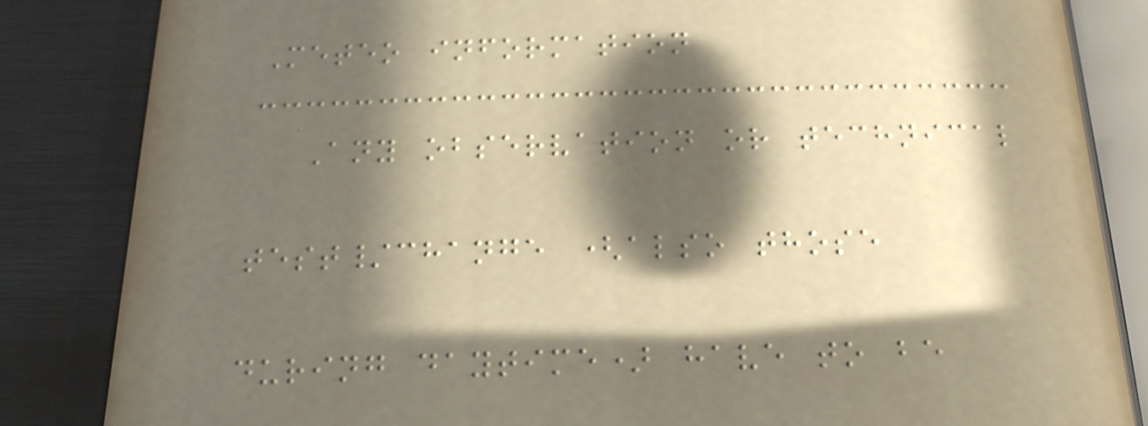Meteo information
Any observation or technical
test/change (also those
during daytime) have to be
